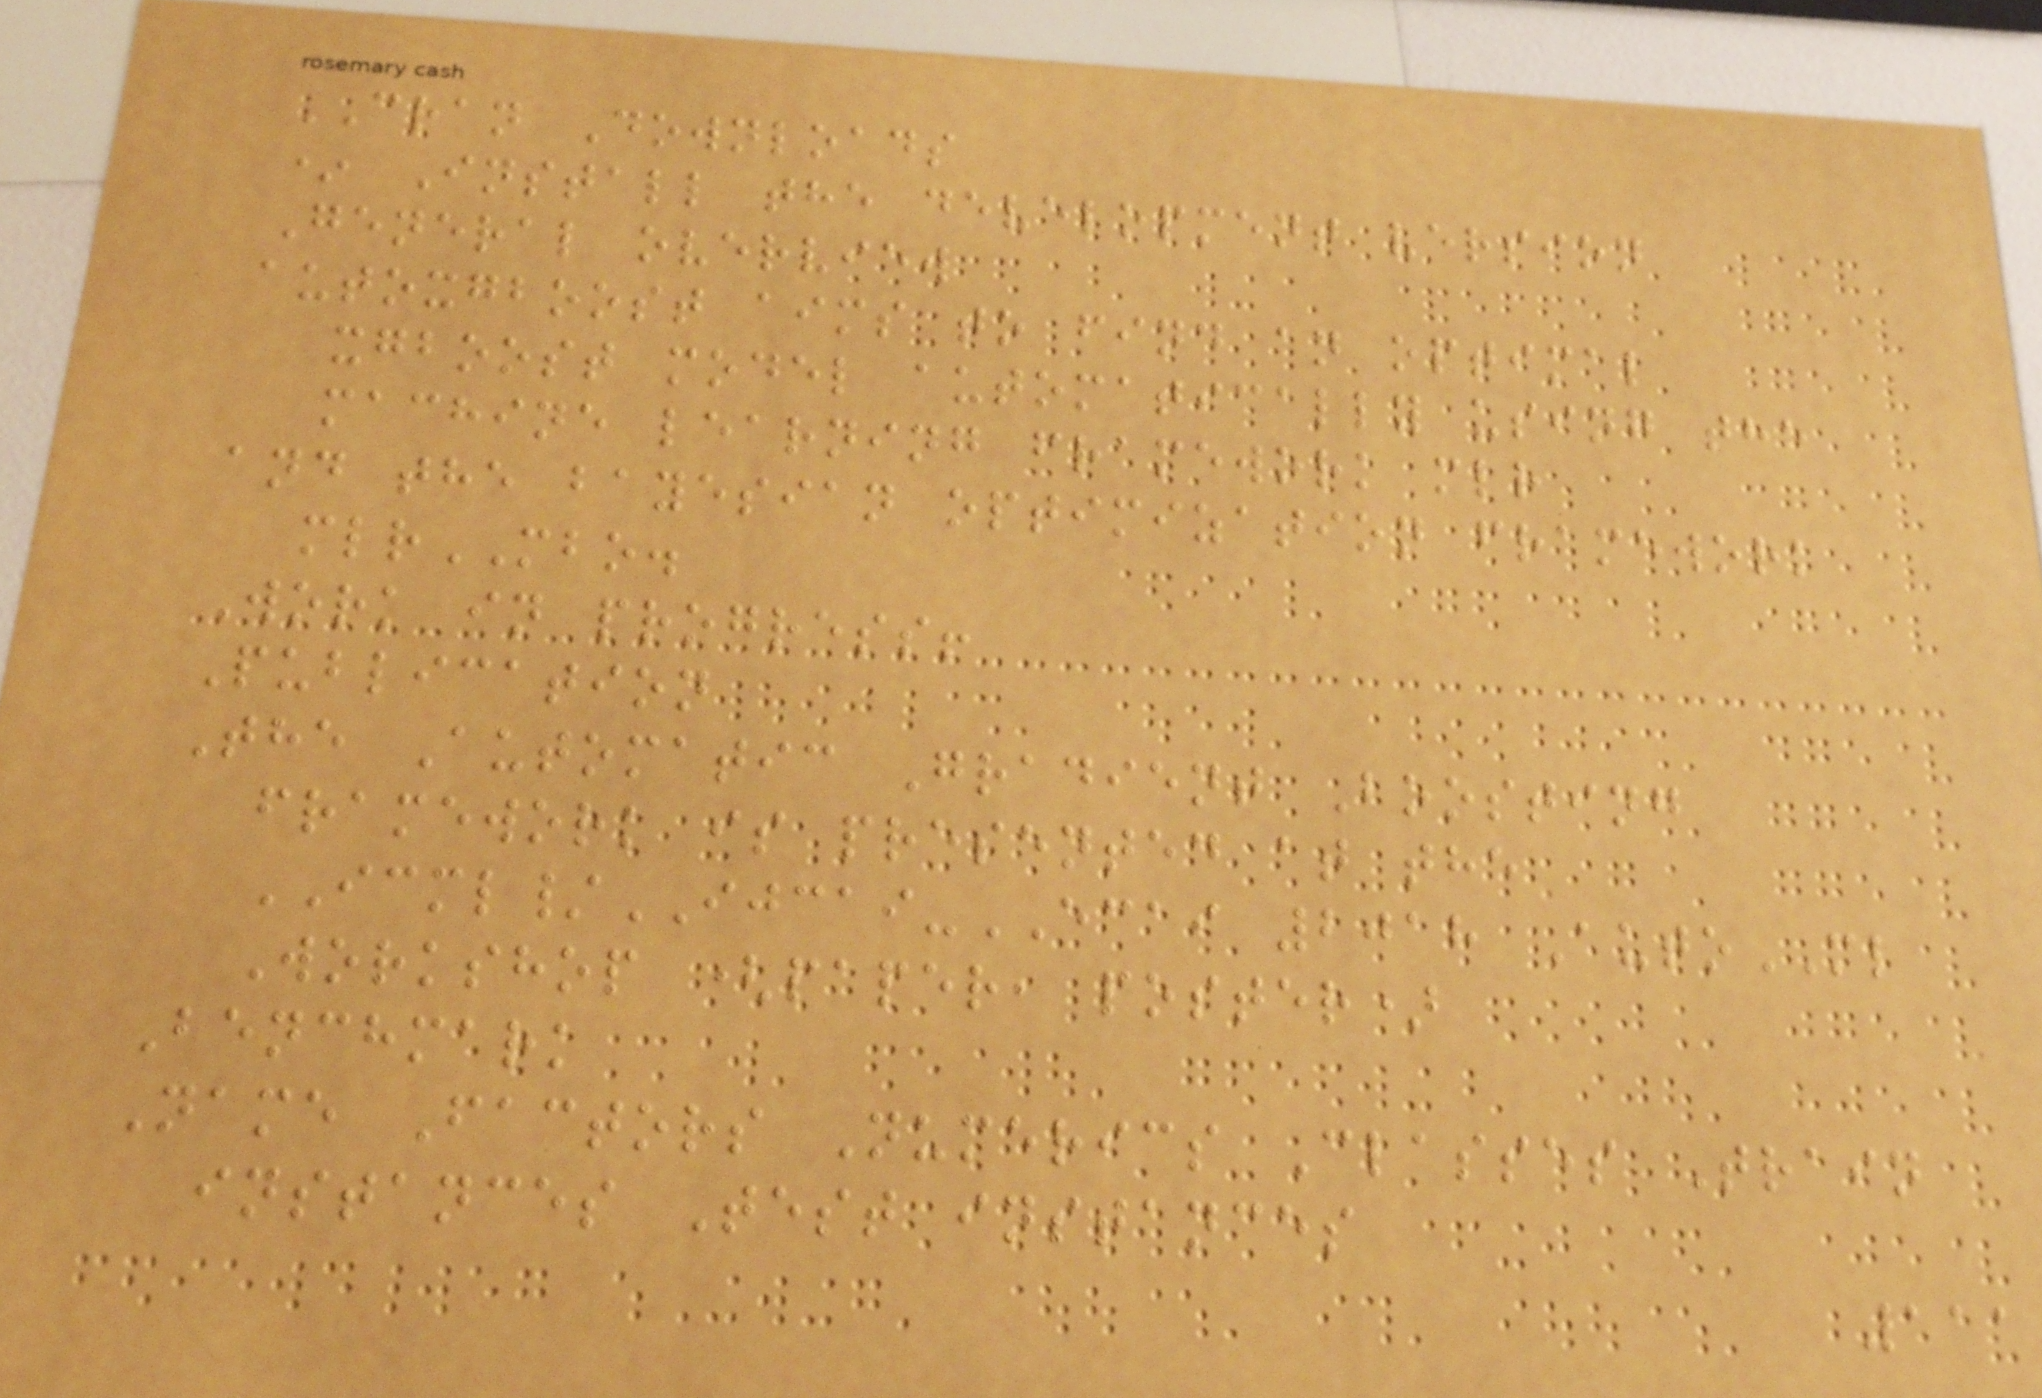CRAN Downloads
* Install the development version
General overview
autoxgboost aims to find an optimal
xgboost model automatically using the
machine learning framework mlr
and the bayesian optimization framework
mlrMBO.
Work in progress!
Publication
The Automatic Gradient Boosting
framework is presented at the
ICML/IJCAI-ECAI 2018 AutoML
Workshop (paper, poster)
Benchmark
Name Factors Numerics Classes Train
instances Test instances
111
